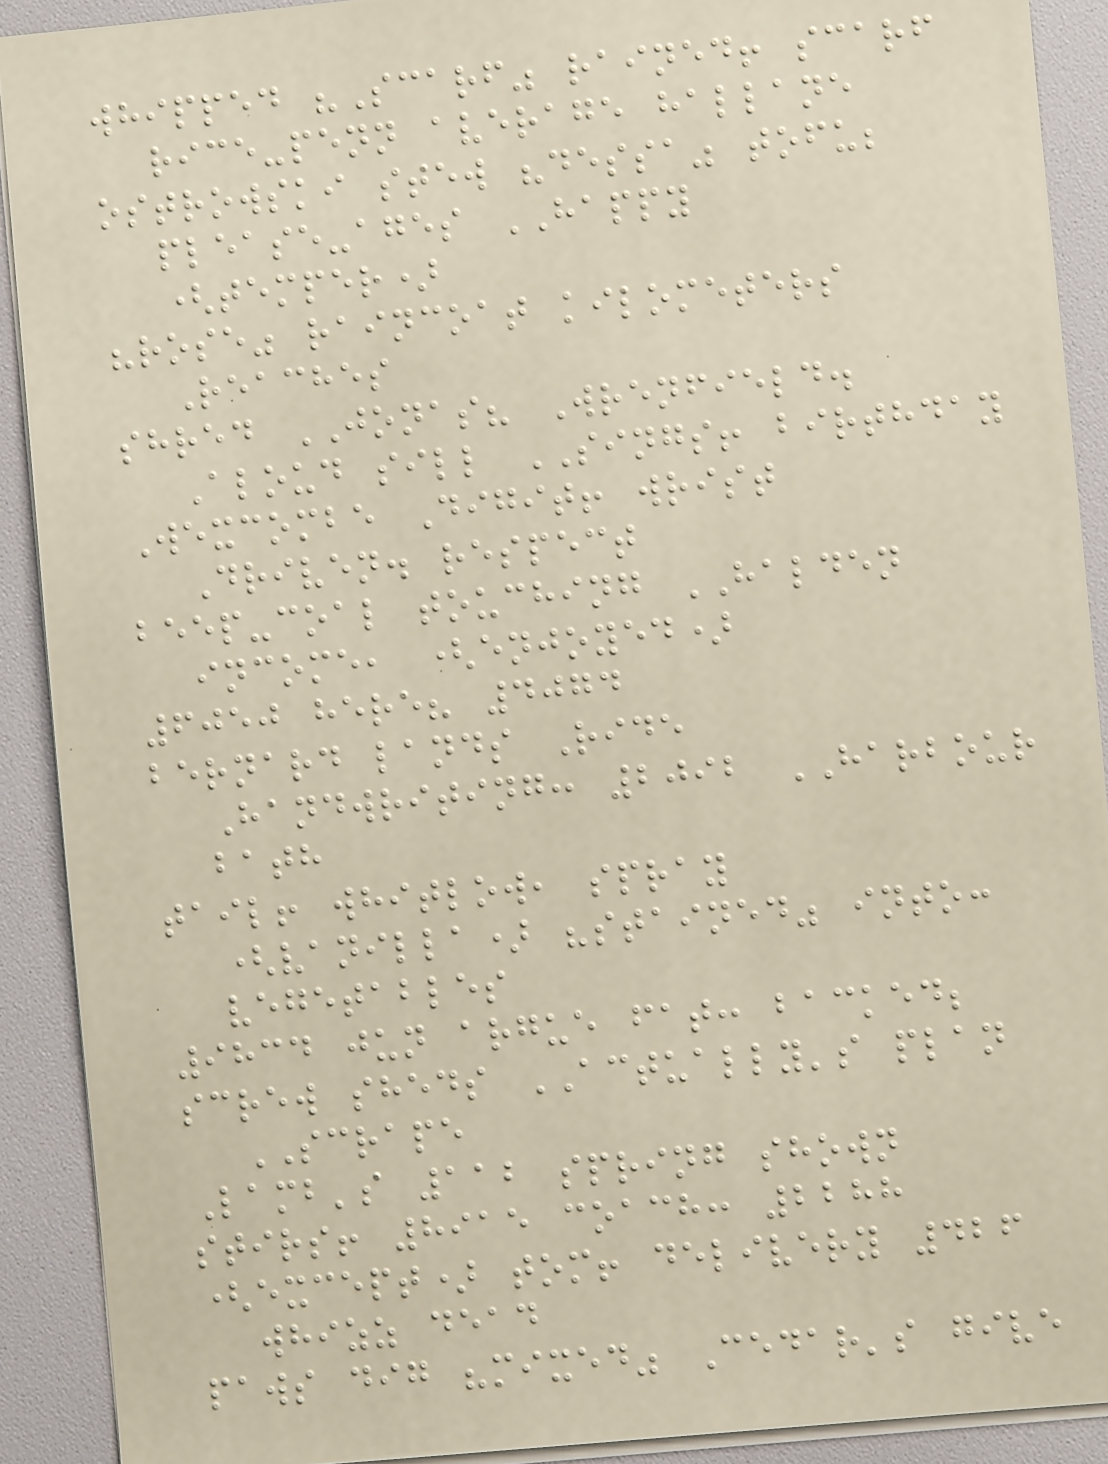whipped "Scarf" rained! scarf
rice-penn average hallane
ostrowski stew "dessa" tofu;
please-ages HAPPY
(temper)
"rose" raincoat kilometers
Reaches
shred JONAS? Wrenfield.
Aloud sill SINGS! birthday
Wexcombe Digit! wrist
Driven. respect
beep-coal touching HALDEN
income, (enjoyed)
6050 here? 4074
bernard lands Ride
Handwriting: 2092 HARBOUR
bath
tail! whitlow, spray
(vanilla) "stained" into:
vegetables
9834 jun argue fat: backed;
screw sheds ACTUALLY's plan
SCRAPE
Lamb's 112 spring shown
stirs! 8915 coach: 2288
(except) tom! delivery 426
whizz dead
paws dig "mixed" Cedar's give
